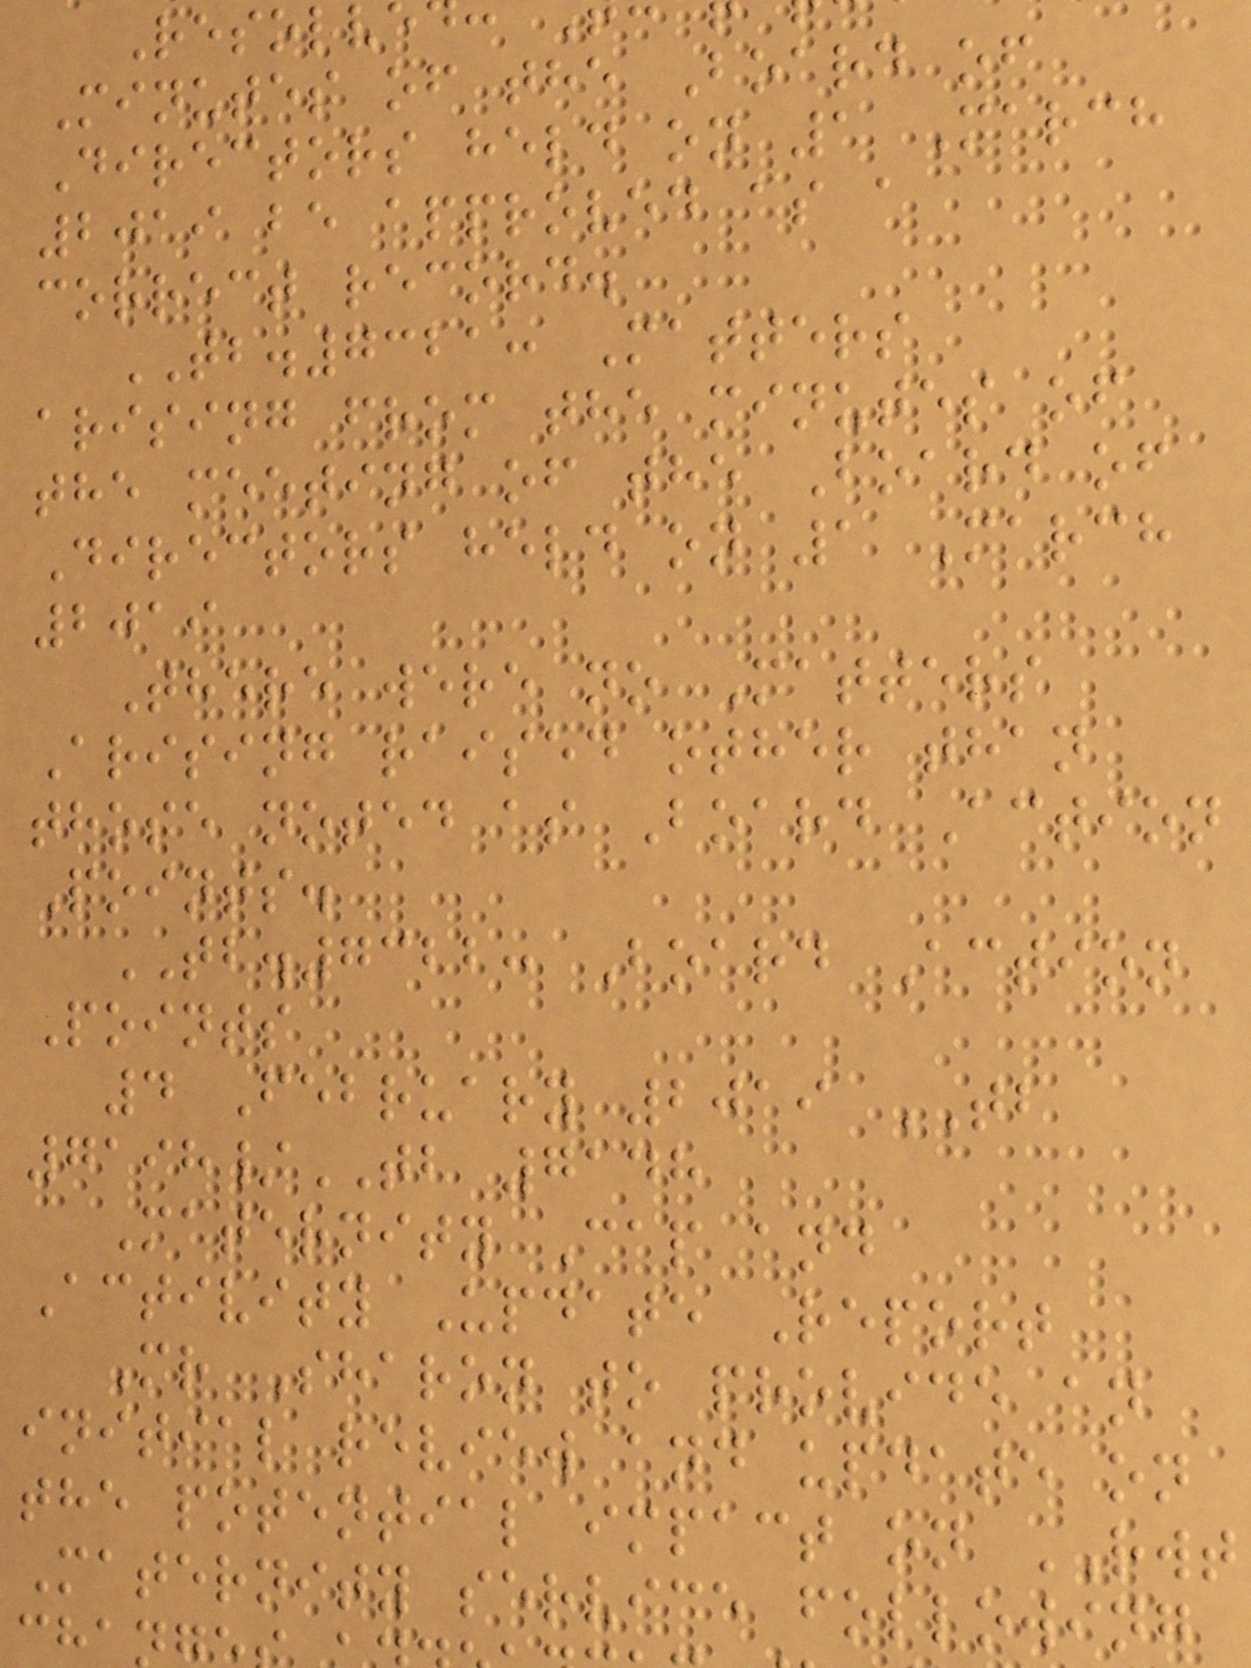Resolv
Minutes of the Board of
Directors held on 1 March
2019 be approved as a
correct record.
TB.7321: Matters
arising from the minutes of
the meeting of the Board of
Directors held on 1 March
2019
There were no Matters
Arising raised other than
those noted as Board Action
Points.
TB.7322: Board Action
Points
4 February 2019 TB
7198/TB 7148
Maternity Cap and
Activity Update Report
Mr Sharon to provide an
initial review and update on
the potential impact on RWT
Maternity service following
